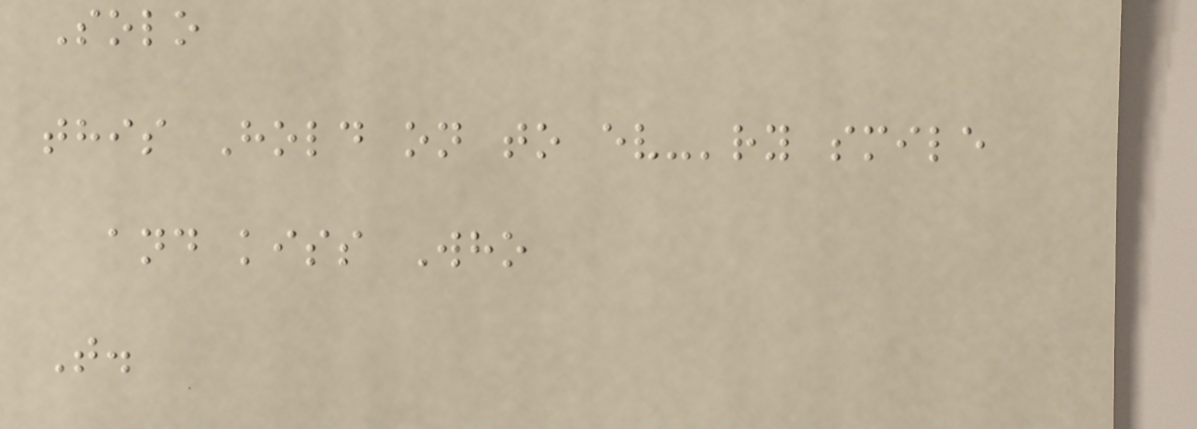Solo
this Hold on to ev-'ry smile
and kiss Who
T.
